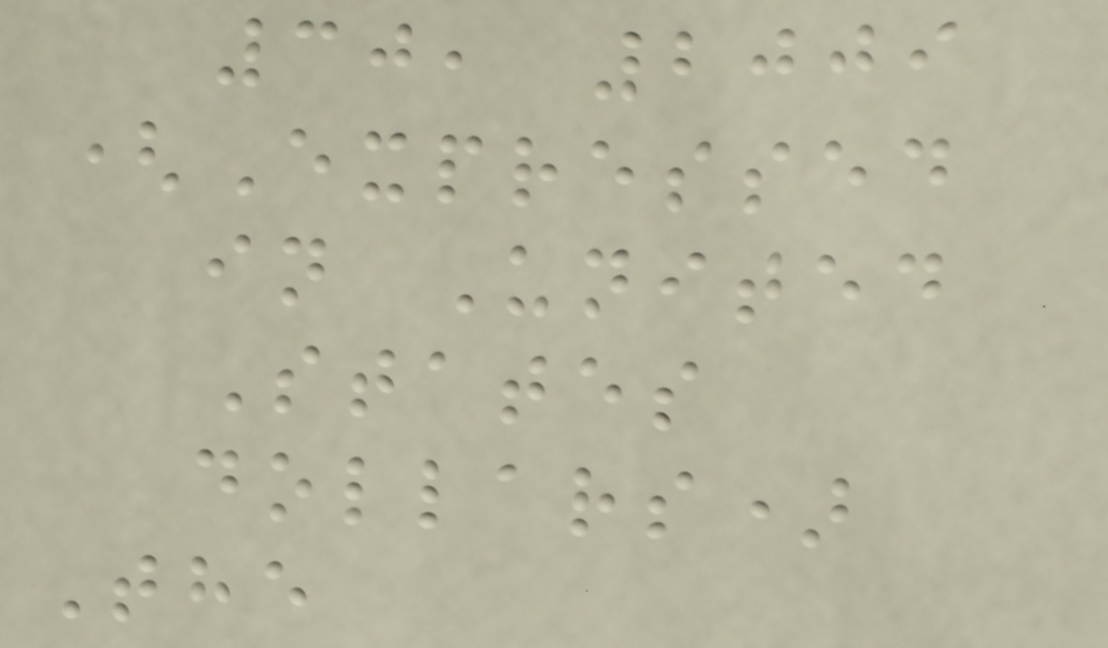30, 2009
(Expressed
in United
States
dollars)
The
